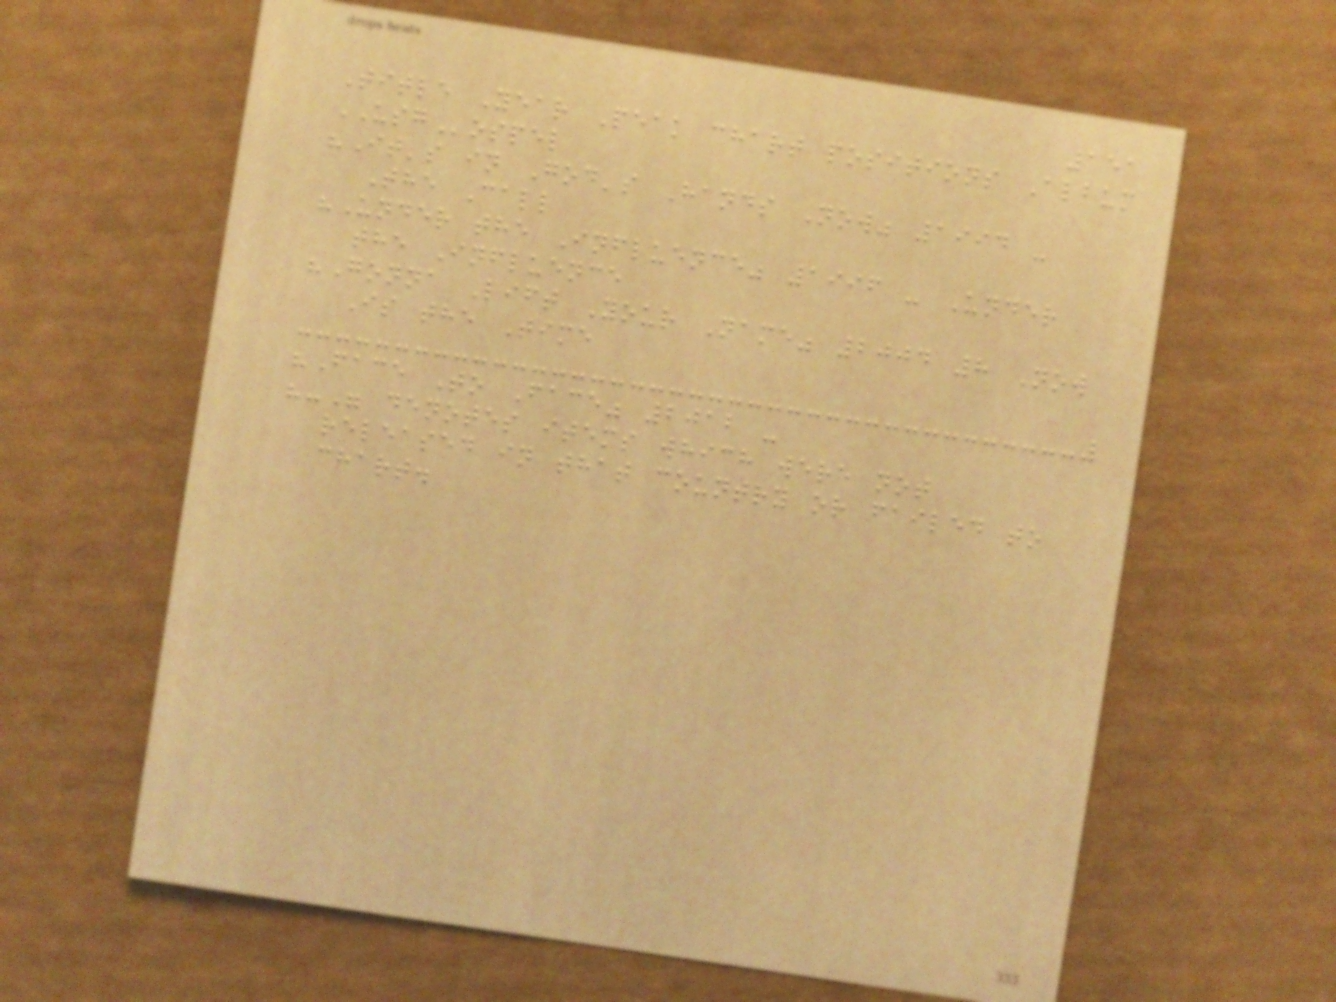151
Title Year Peak chart positions Album
USGospel
"It's in God's Hands Now" 1994 -
The Call
"Under the Influence" 1996 - Under
the Influence
"Gonna Lift Your Name" 2004 8 Now
Is the Time
"Face To Face" 2012 -
"-" denotes items which were not
released in that country or failed to
chart.
